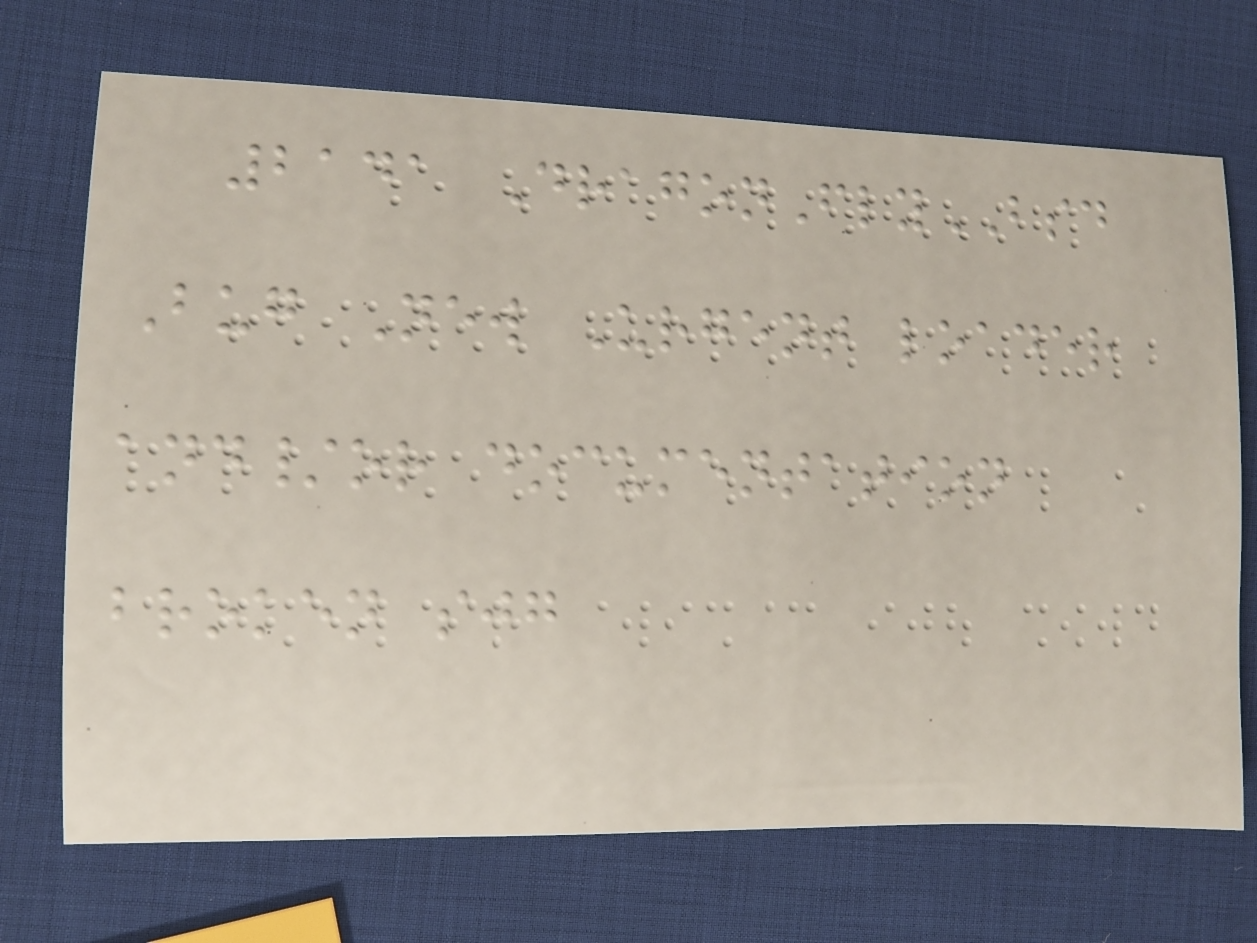2141 DragonFlyBSD
Bug New Urgent loader
and/or documentation
broken sjg
